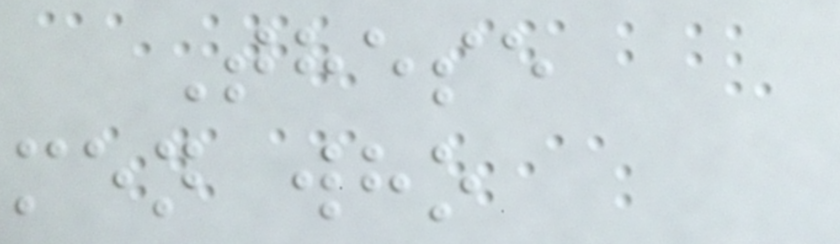These
men who
